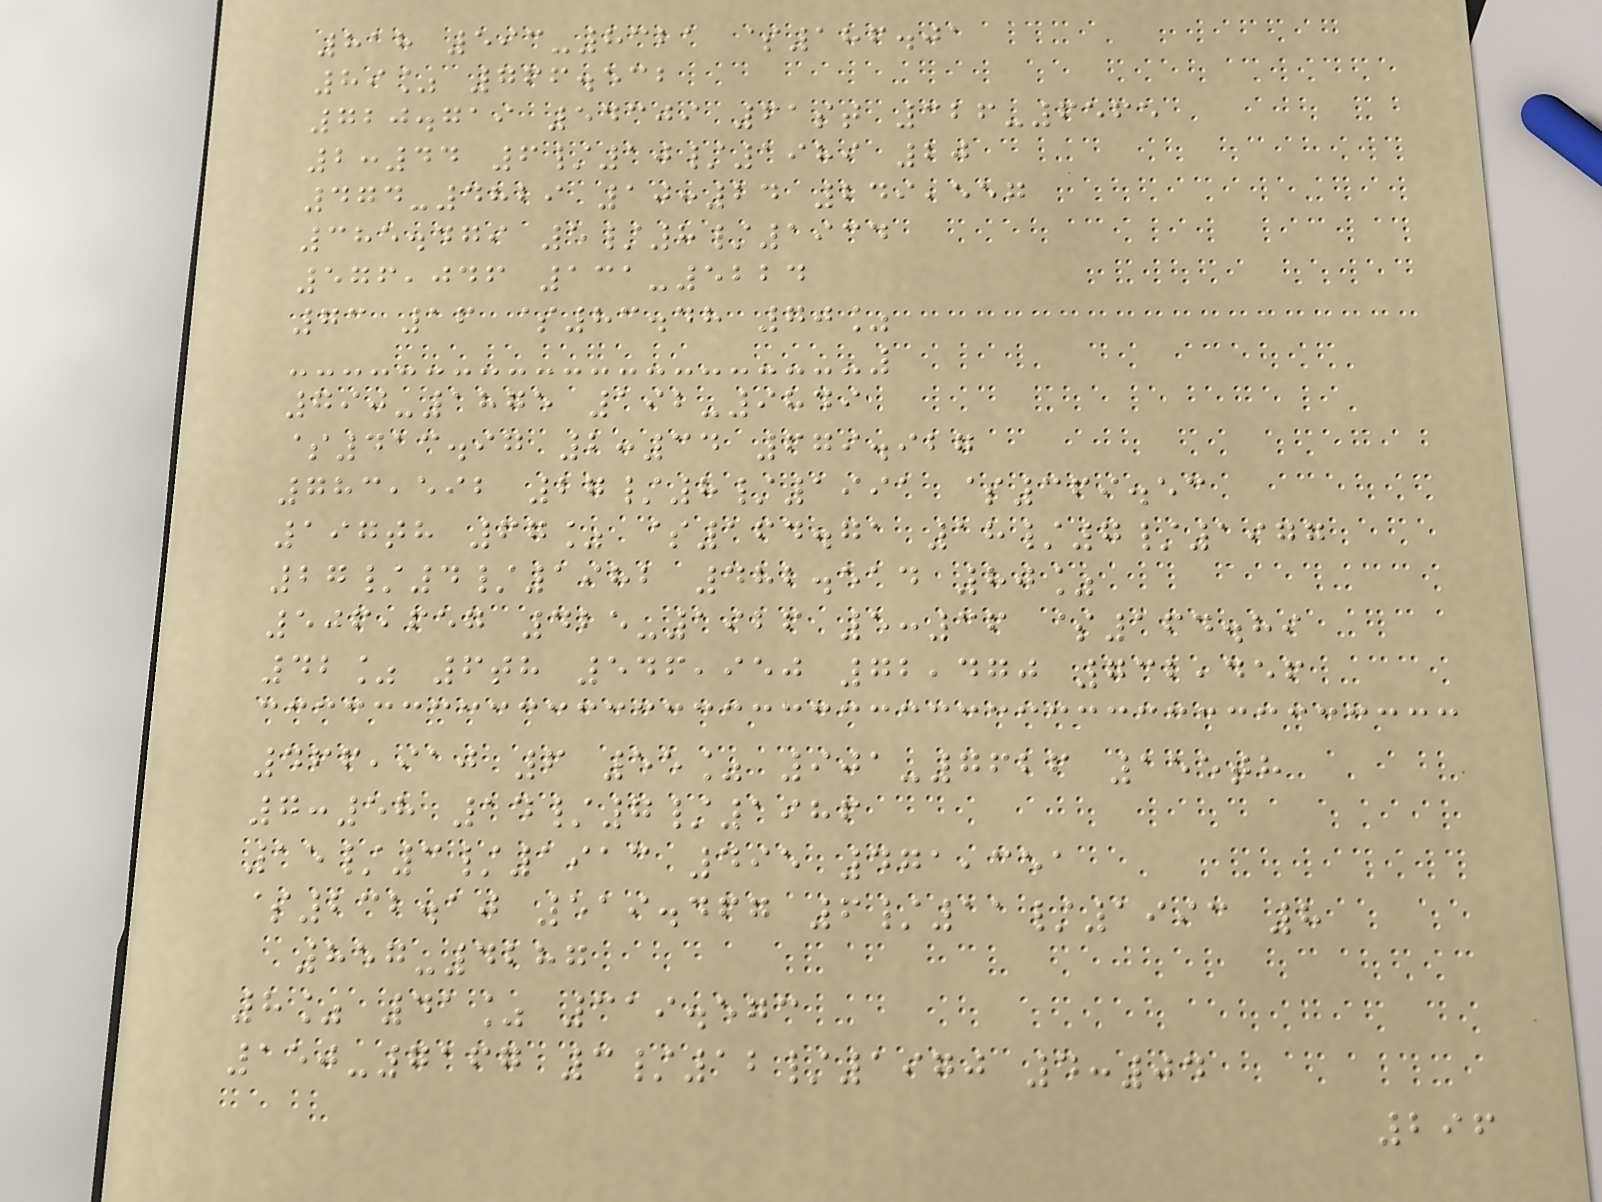818 593-8321 $186.01
89% 766.532
720.719 54309 61st 326-6565
2:44 6/10/1989 20
474-4829 10:24 249,557
385.479 5/8/1934
576,046 131-5224
73 16 $83.48 70%
790-1875 192-9849
$413.97 2:34 679.927
783,592 27/8/1991 $369.53
197th 67% $164.71 18/7/1977
27/4/1982 482.514 80%
506,657 425-1926 5:36 $164.89
42% 6th 546,950 72,470 732,456
466,910 6 55% 901-7626 155th
7:58 14/7/1986
15/3/1913 495 471,351
$232.10 519.467 6/11/1993 8
857-4287
8% 41% 319.573
150-7167 3/12/1970 4:04
296
